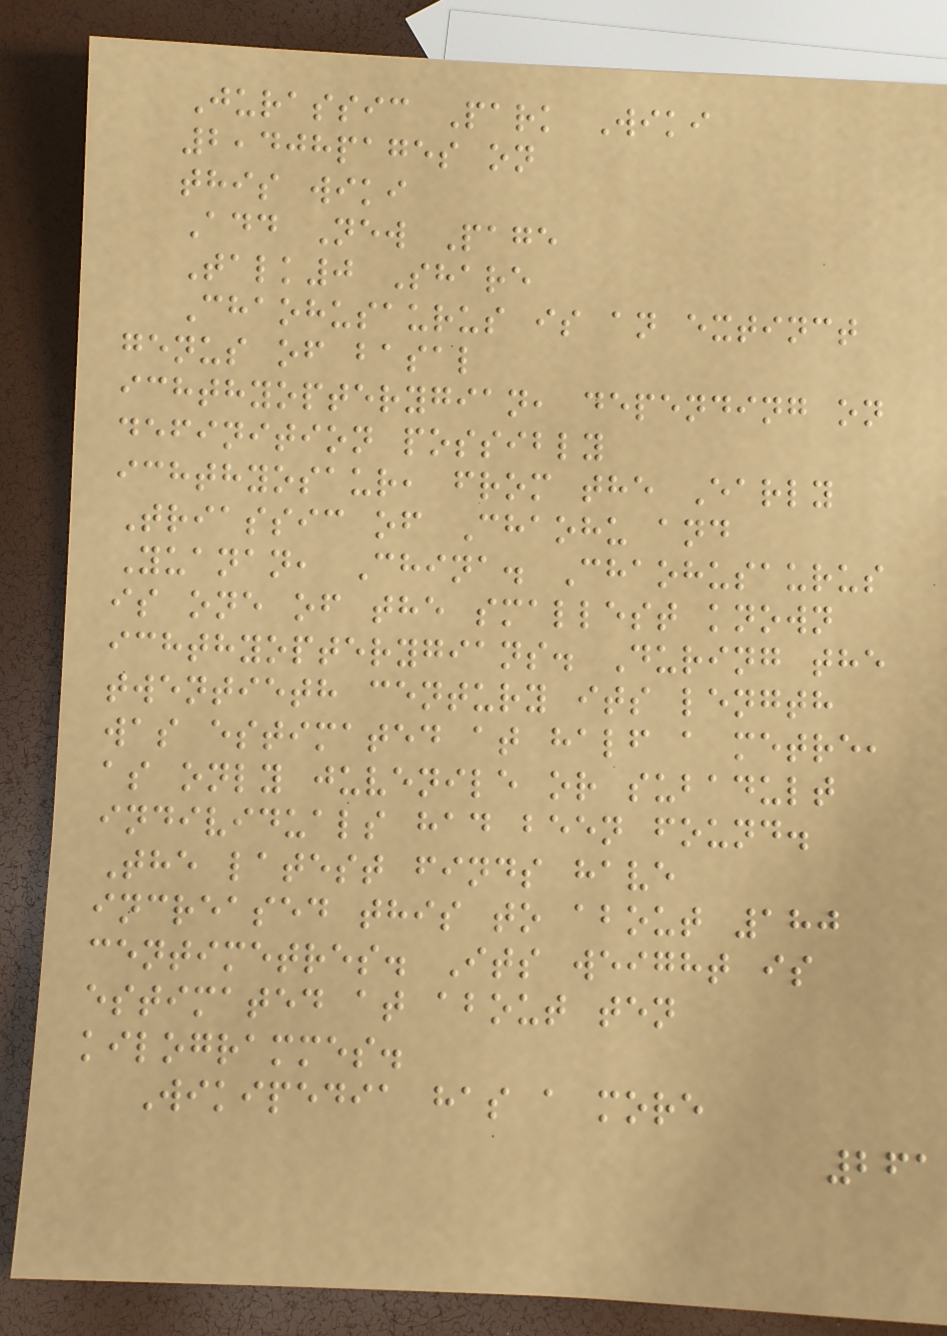Jurassic Park Wiki
2,408pages on
this wiki
Add New Page
Talk0 Share
Chaohusaurus is an extinct
genus of basal
ichthyopterygian, depending on
definition possibly
ichthyosaur, from the Early
Triassic of Chaohu and
Yuanan, China. Chaohusaurus
is one of the smallest known
ichthyopterygians. During the
twentieth century its length
was estimated at half a metre,
as only juvenile or subadult
individuals had been found.
The latest finds have
increased this to about 180
centimetres. Its weight is
estimated at about ten
kilogrammes.
Wikipedia has a more
261
